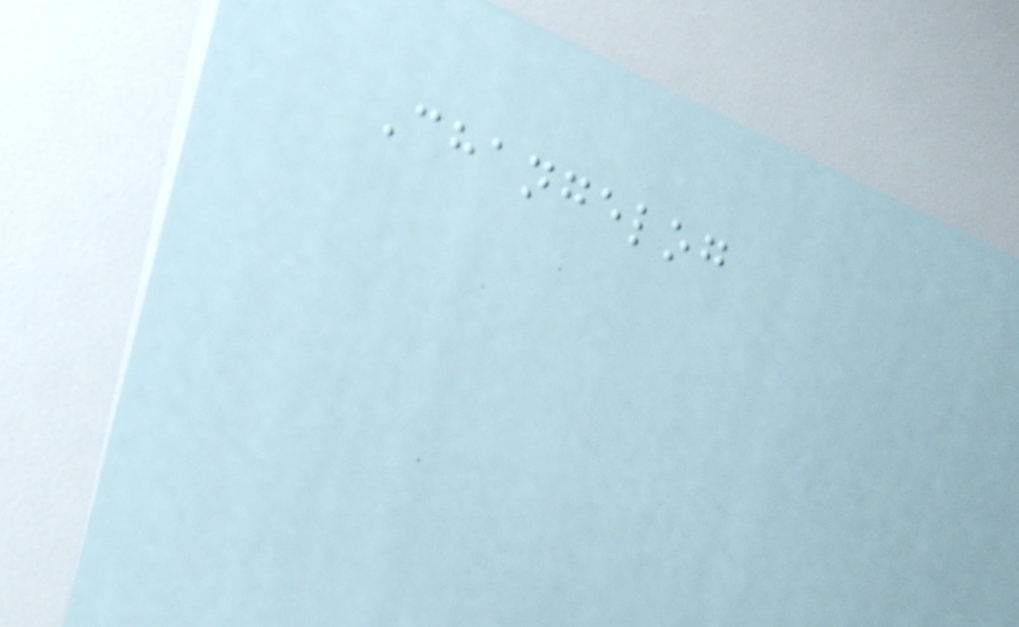Changelog
